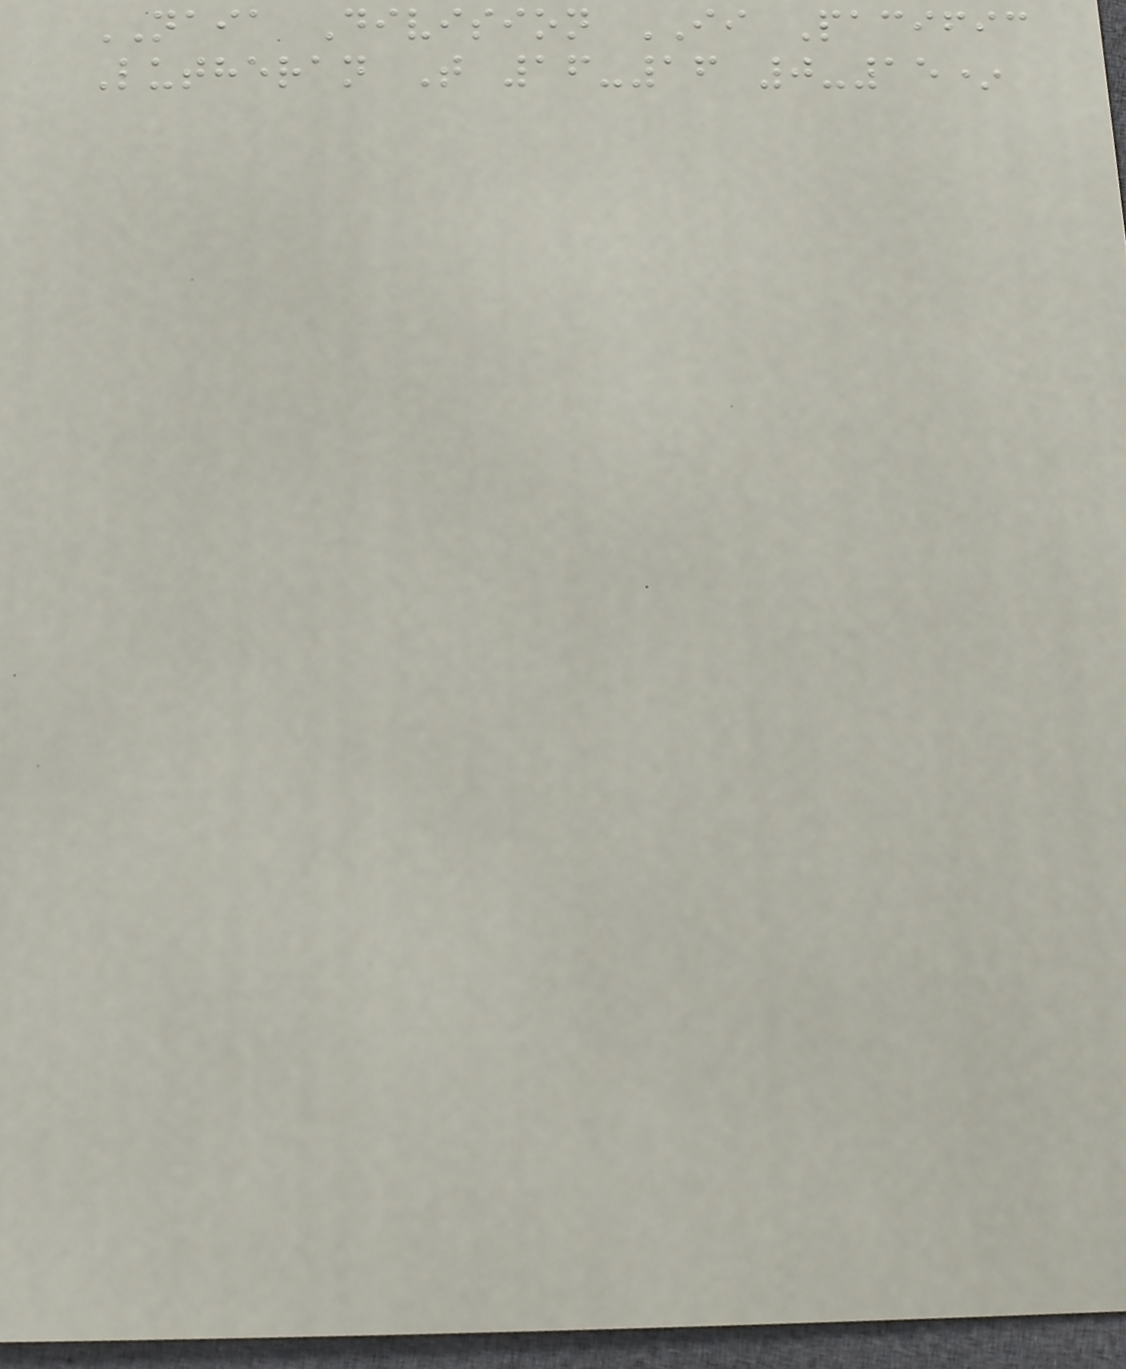NAIA Division II Pacific
Lutheran T 16-16 0-15*
